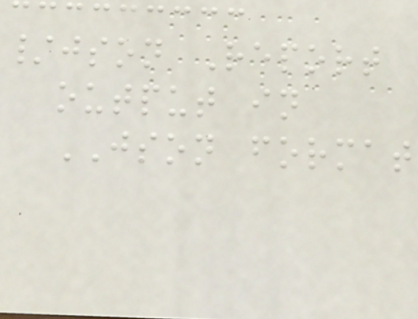/json Report
output in
JSON format
